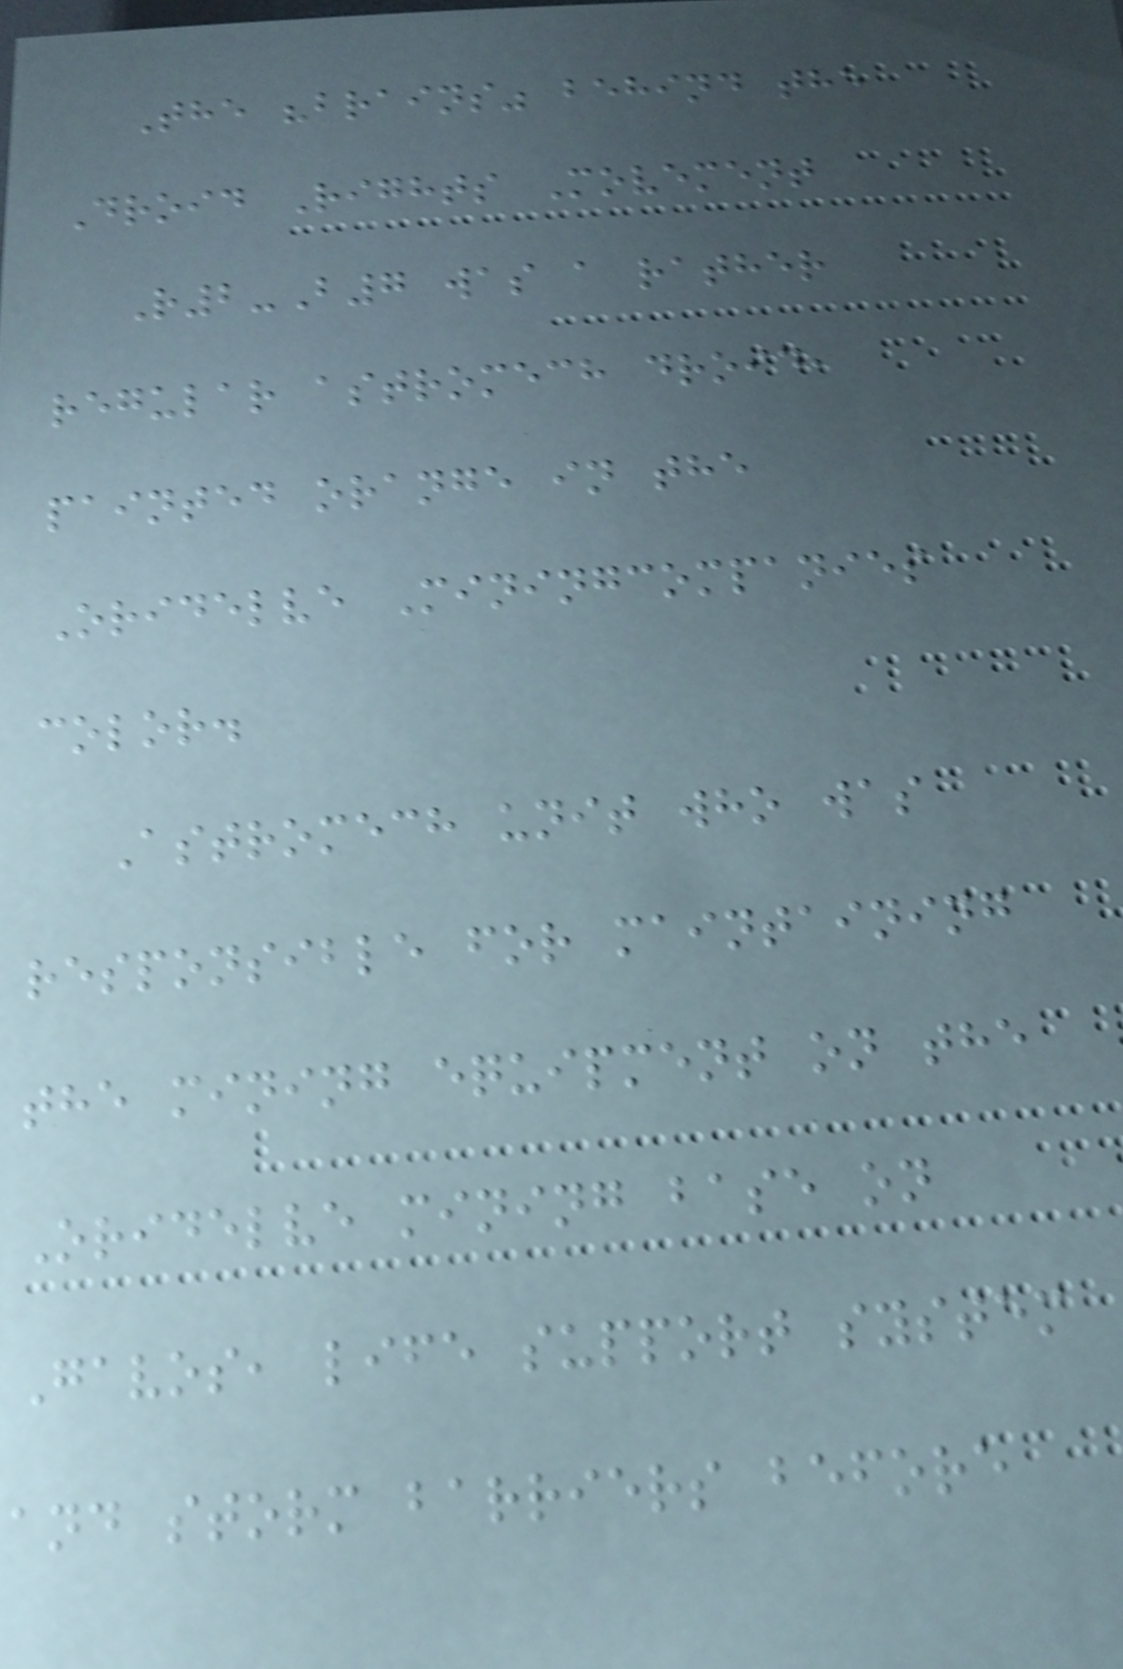The "brains" behind the
Droid Rights Movement
R2-B7 was a rather
regular astromech droid,
painted orange in the
Oridelve Miningcompanies
color.
Astromech unit who was
responsible for maintaining
the mining equipment on the
Oridelve mining base on
Gavos, life support system
and storm barriers before
